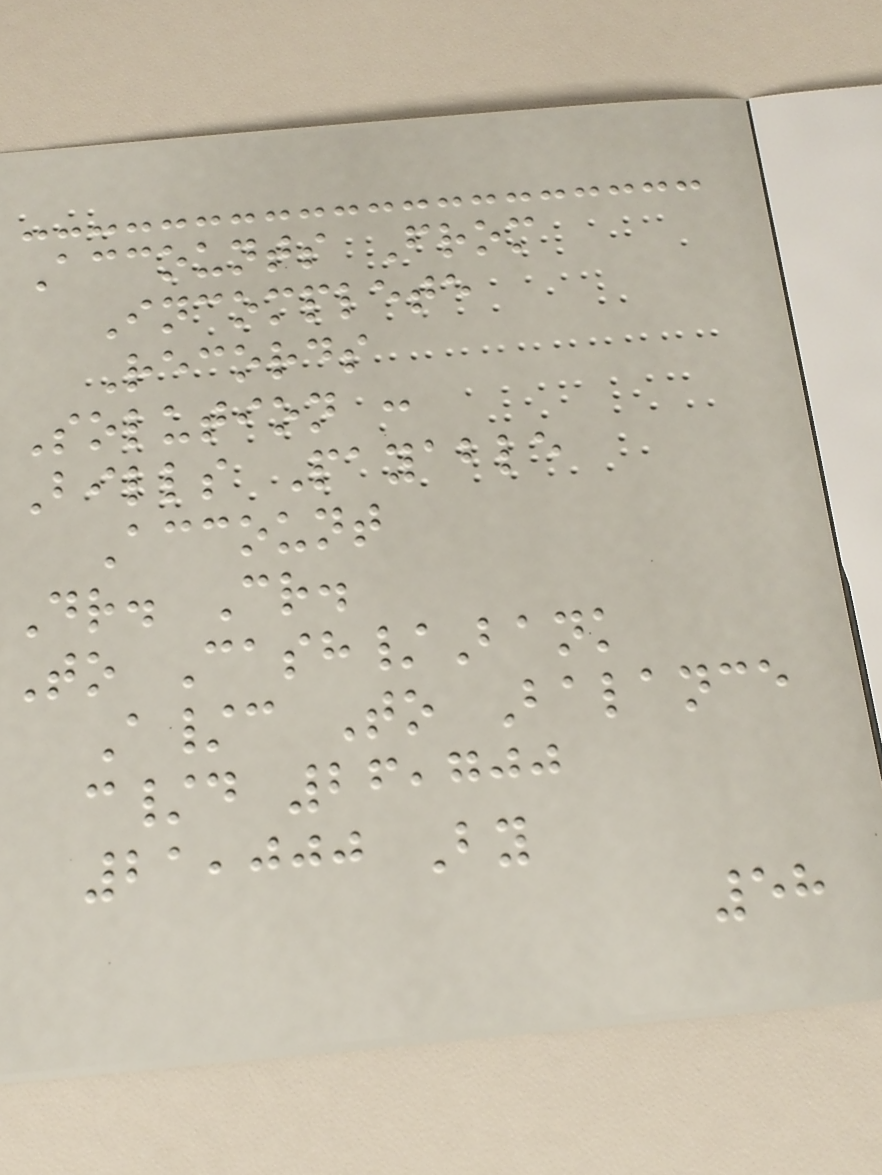Accounts From
Incomplete
Records
Solution :
Bills Payable
Account
Dr. Cr.
To Cash/Bank
A/c To Balance
c/d 26,700
21,000 By
58
